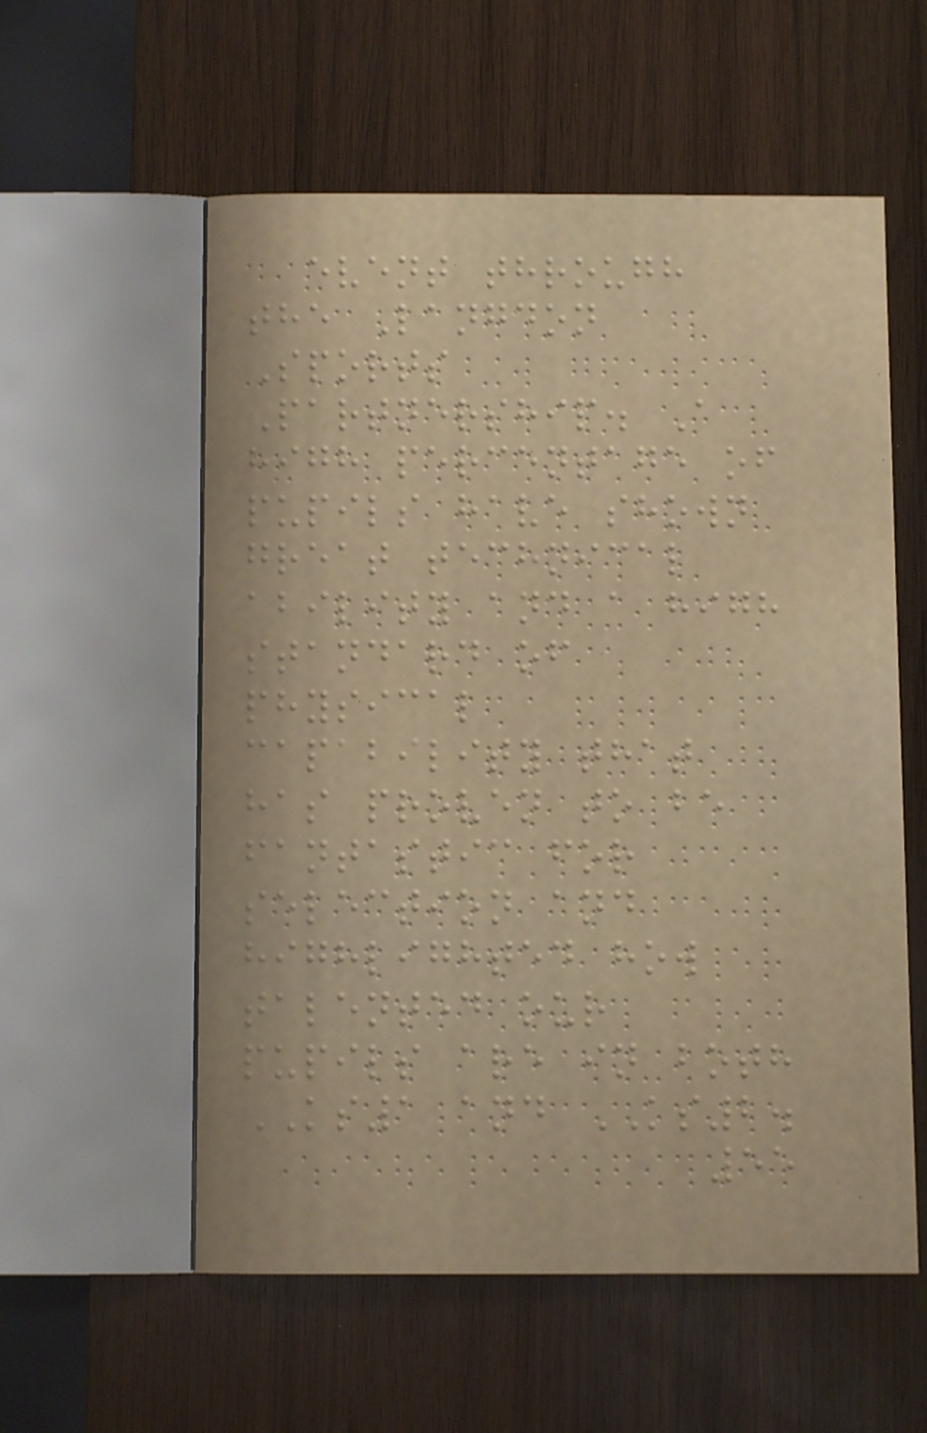event through
the Langdon
Sports
Partnership. A
high percentage of
pupils have shown
great technical
ability and a high
standard of
physical
capability that
has proven to be
fantastic for
selection and
highlighted how
talented our
pupils are in both
KS1 and KS2.
55
